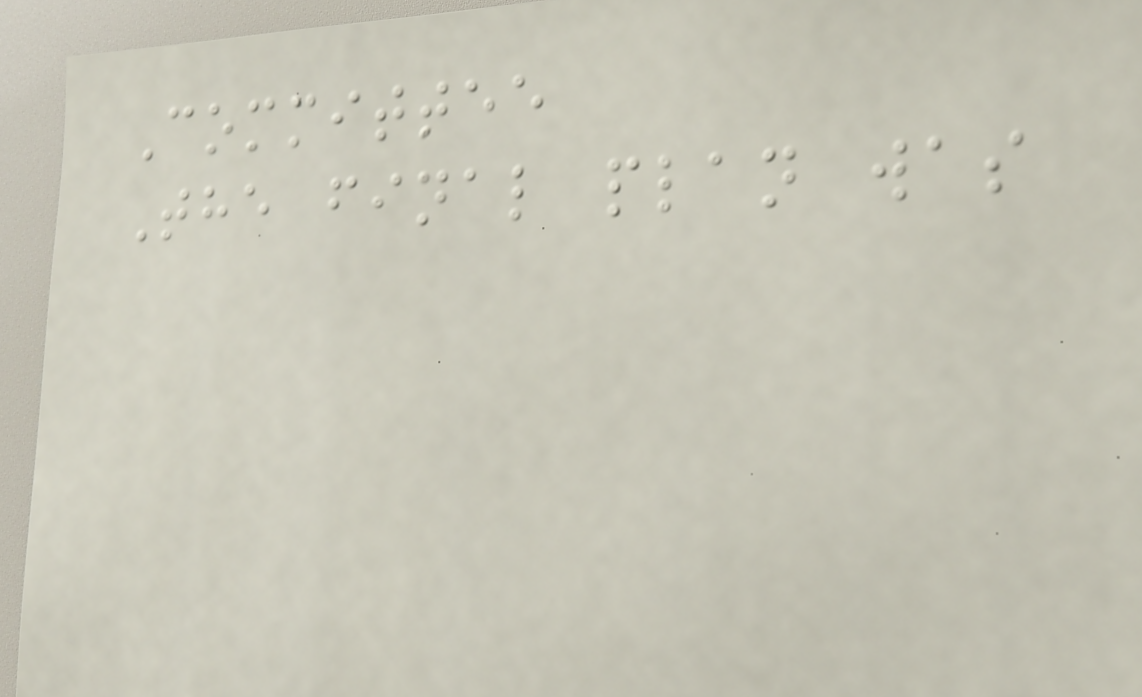Committee
The final plan was
